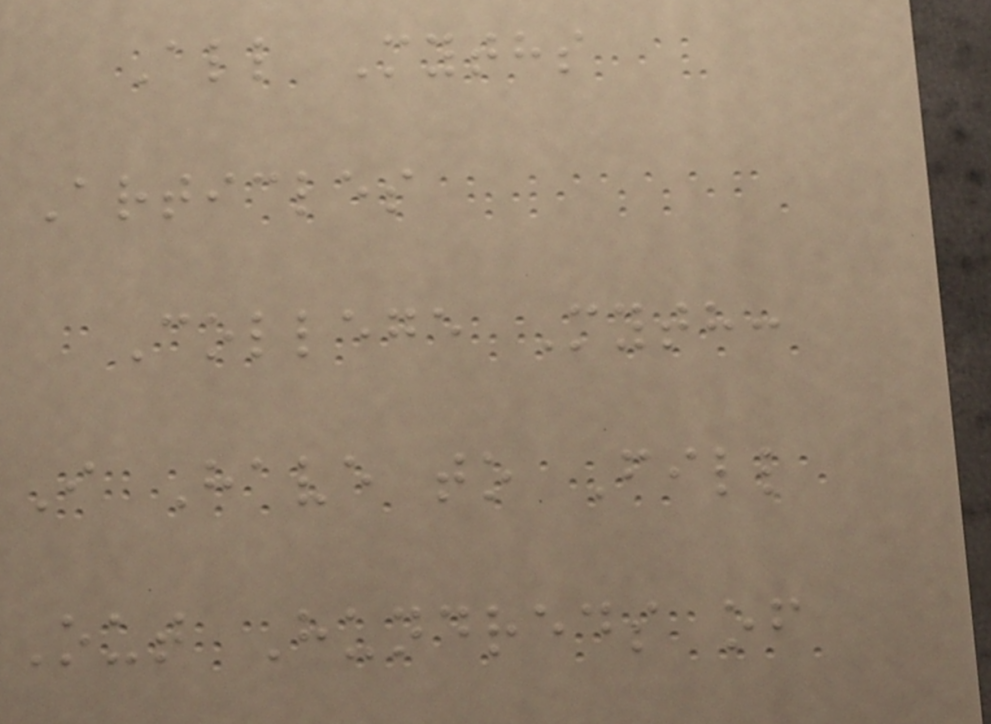All Myths
Articles
College Myth:
I Have to Fill
Out Hundreds of
